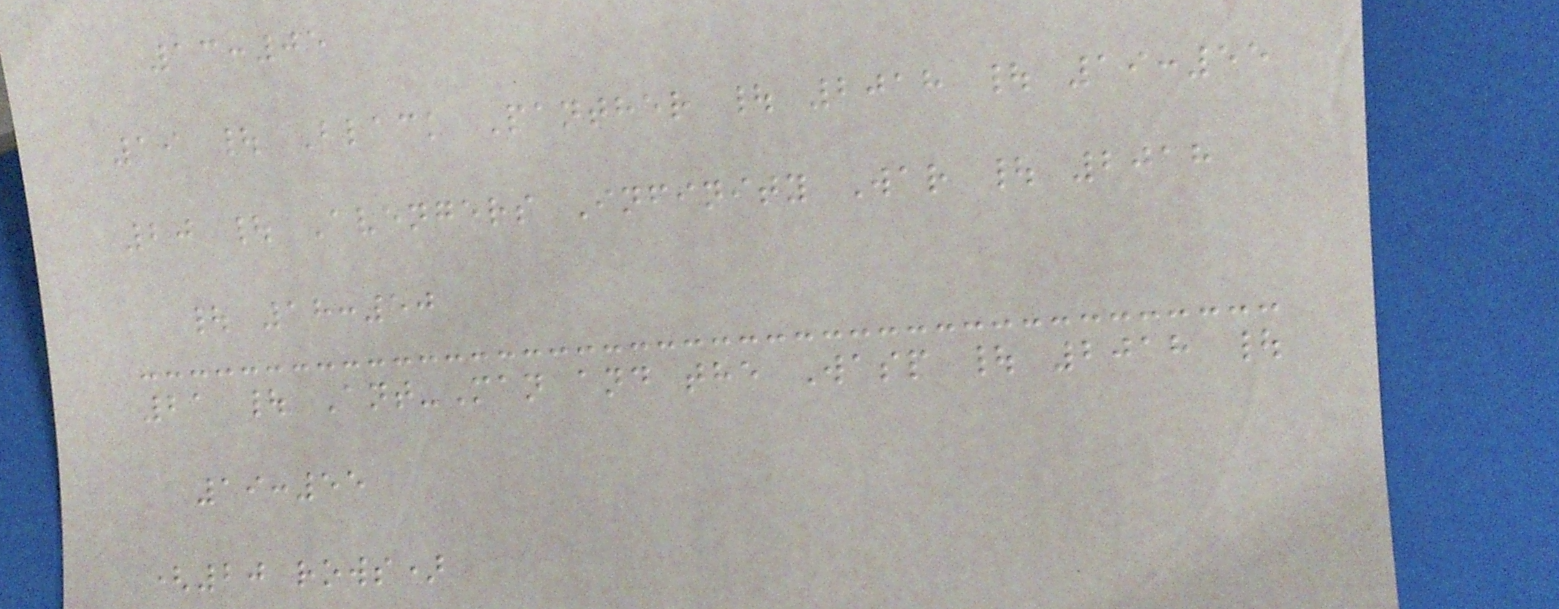13:05
19 | Black Panther | 2018 | 19:55
20 | Avengers Infinity War | 2018
| 18:50
21 | Ant-Man and the Wasp | 2018 |
19:55
(20 rows)
